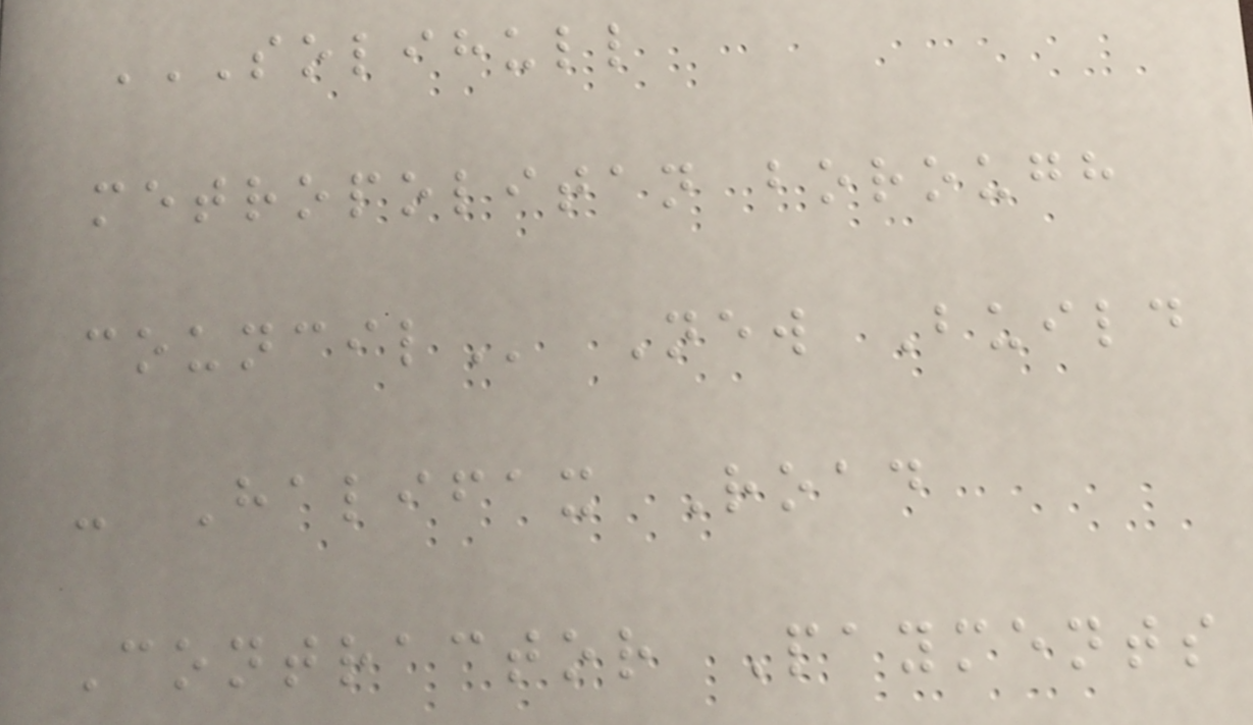SOLIHULL
METROPOLITAN BOROUGH
COUNCIL New Build
- Halifax Road
Contractor Payments
